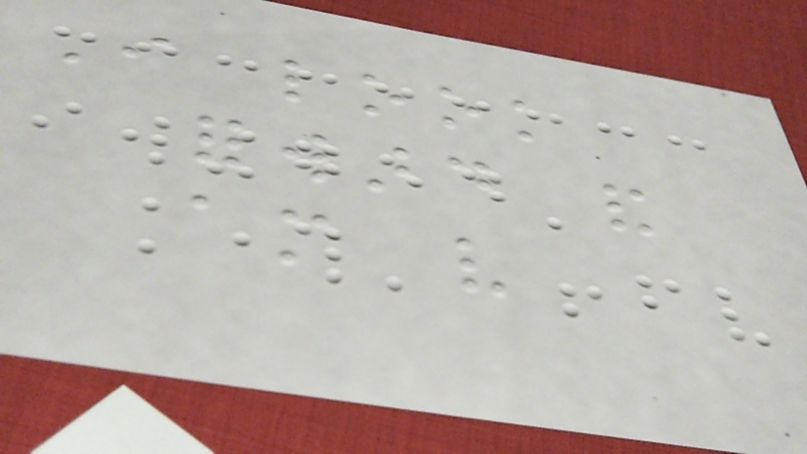I look
forward and
am very
